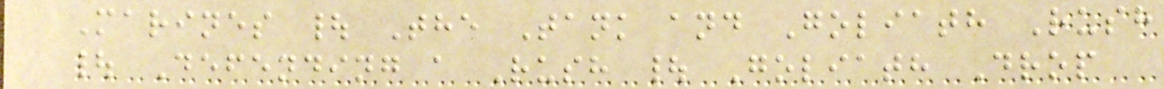Marines | The Tank and Goliath Rush
| Defending a Rush | Goliath Drop
